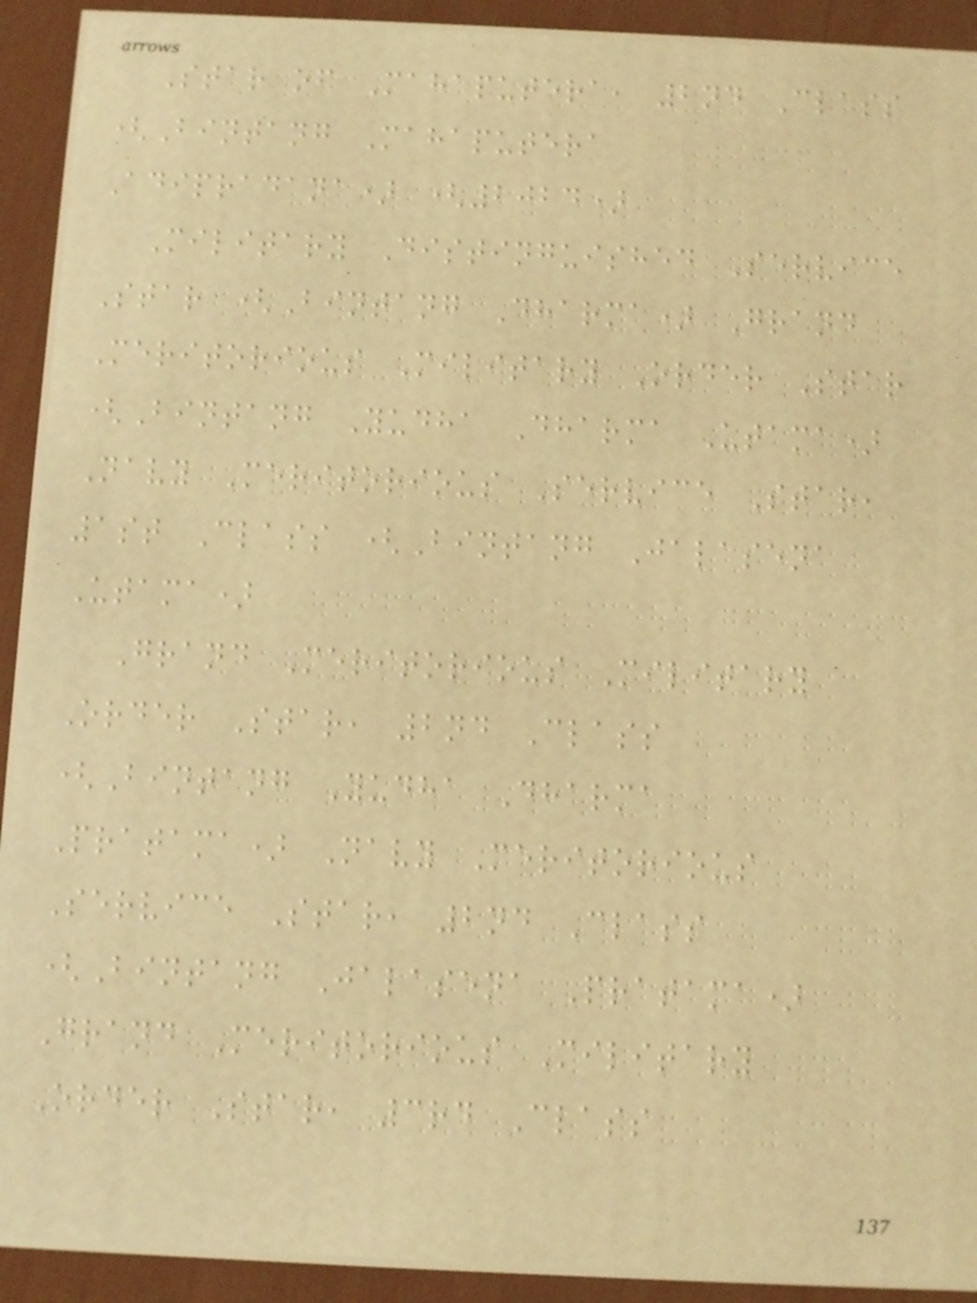Star of Mahaputera, 2nd Class
(Bintang Mahaputera
Adipradana) (2024)
Military Distinguished Service
Star (Bintang Dharma) Grand
Meritorious Military Order Star
(Bintang Yudha Dharma Utama)
Navy Meritorious Service Star,
1st Class (Bintang Jalasena
Utama)
Grand Meritorious Military
Order Star, 2nd Class
(Bintang Yudha Dharma
Pratama) Navy Meritorious
Service Star, 2nd Class
(Bintang Jalasena Pratama)
Grand Meritorious Military
Order Star, 3rd Class
